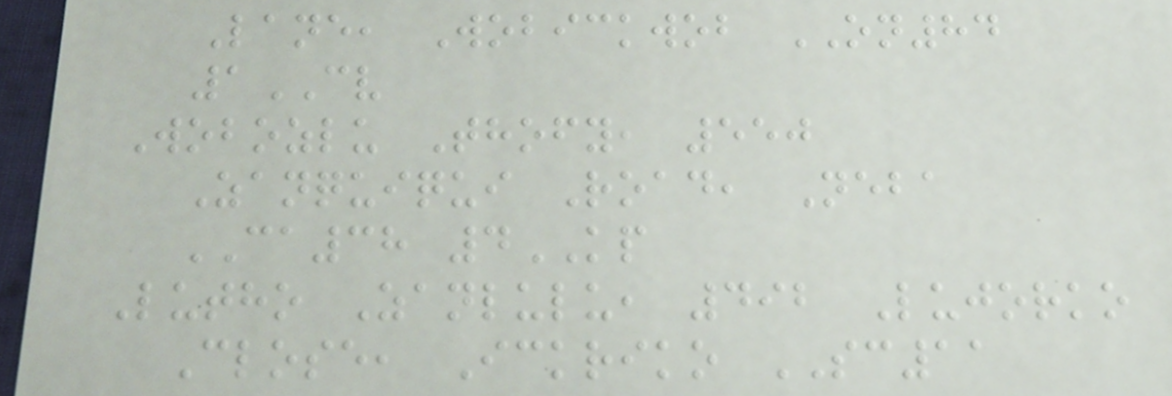Lane, Wobickwob ON84
1CV
Wobozlu Thofy, 550
Zanquiqui Road, Neba
CA38 4KP
Lutho Zanlulu, 492 Lujorko
Close, Ickriko SC11
